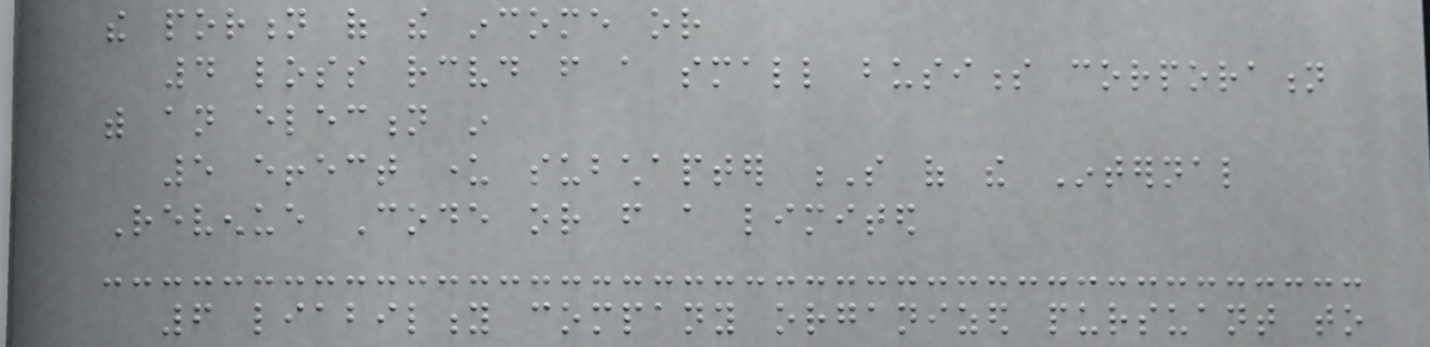the portion of the income or
4 loss received from a small business corporation
with an election in
5 effect under subchapter S of the Internal
Revenue Code or from a limited
6 liability company organized pursuant to
